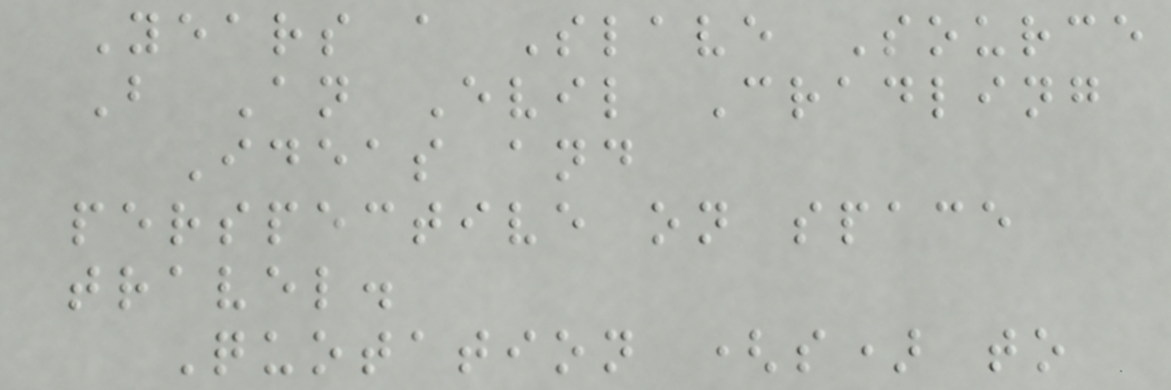Years a Slave Source
B An Evil Cradling
Ideas and
perspective on space
travel.
Quotation (s) to
